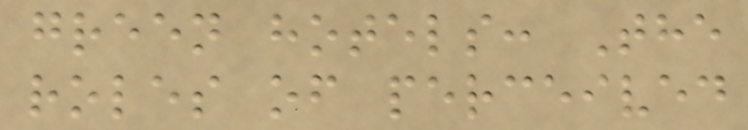green hotels: The
roles of perceived
